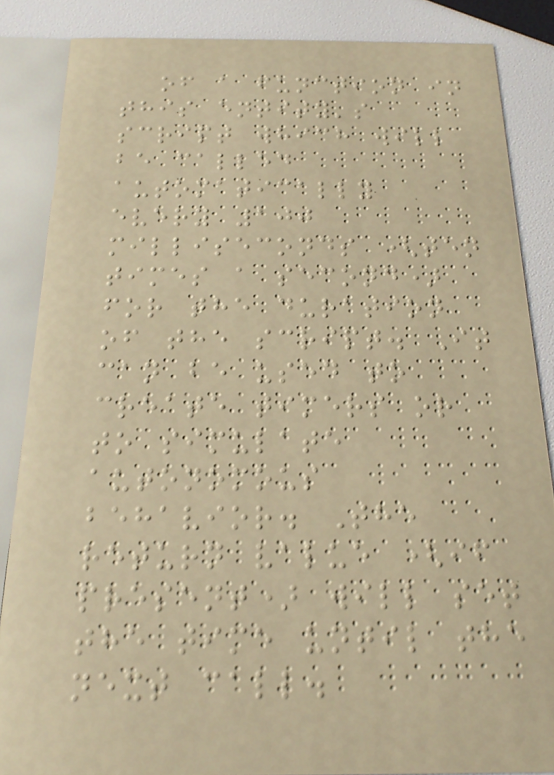of a function in
this entity's
script which will
be called
automatically
every 100
milliseconds (ten
times a second)
for the duration
of the script. It
can be used to
create timers or
to simulate
autonomous
behavior. The
return value (if
present) will set
the time until the
next call.
